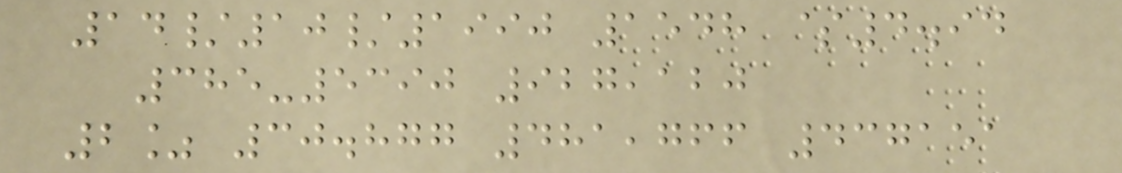14/10/1990 1548 $4.94
385-5390 927,120
2% 30.877 481,766 437151
